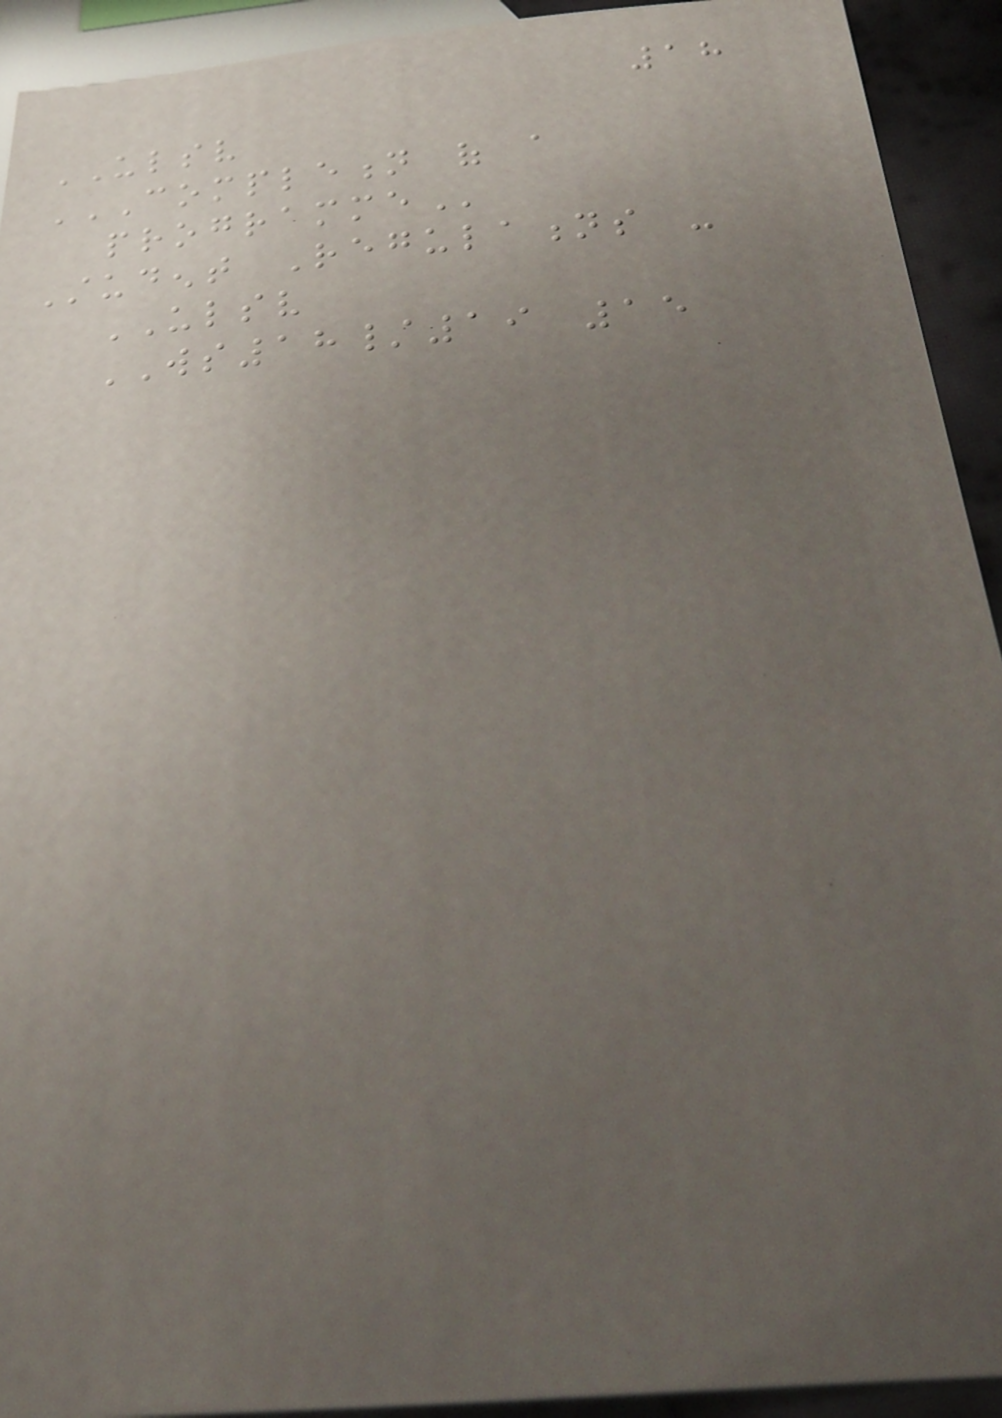18
ULSV
COMPLETION OF A
PROGRAMME
Student Regulations -
ULSV
WS18/19 15
